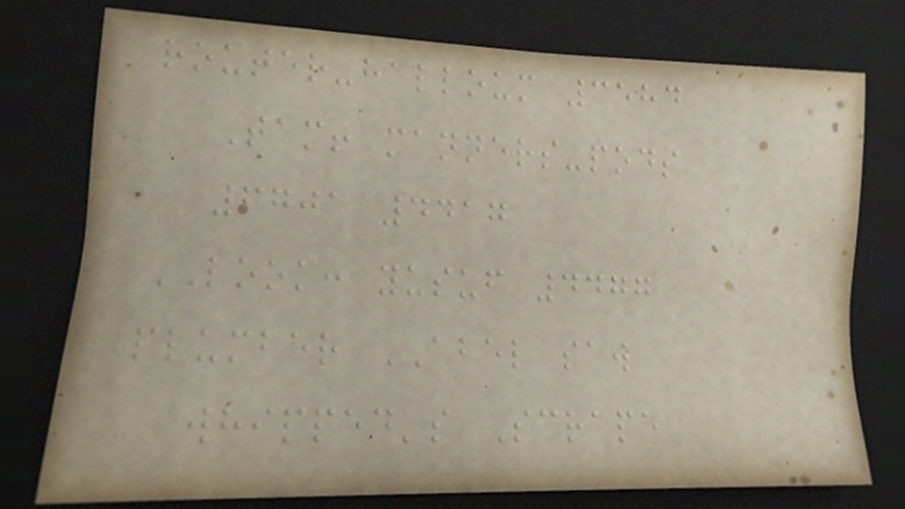router-halloum 3584
Tam! manners-pods
6701 4417
LOOK: yusuf 4477
plumber ABEL saw
whipped's Scrape
